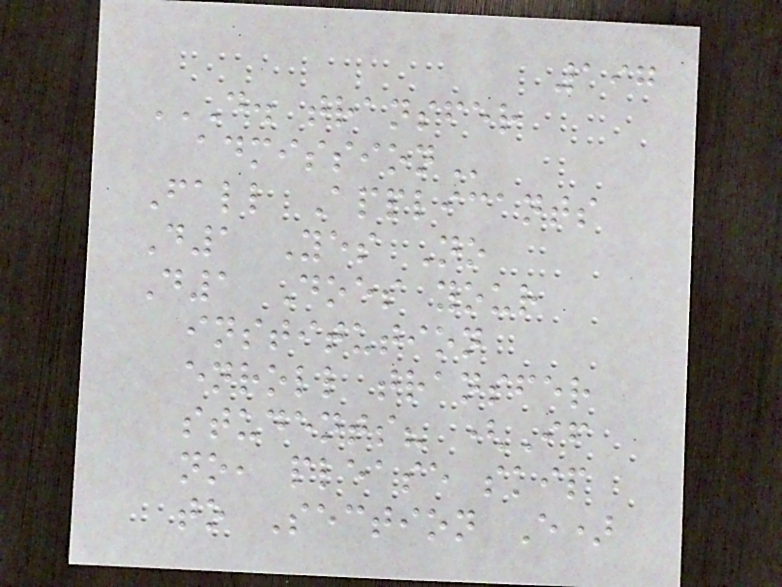197
D. TRANSFER
ADMISSION
Fall Applicants
D1 Yes No
D1 Does your
institution
enroll transfer
students? (If
no, please skip
to Section E)
